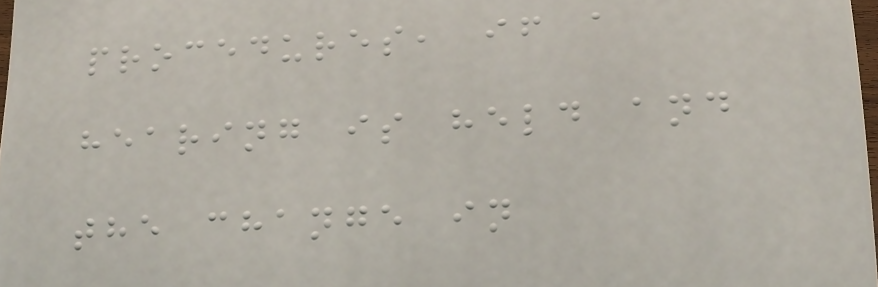procedures, if a
hearing is held and
the change in
